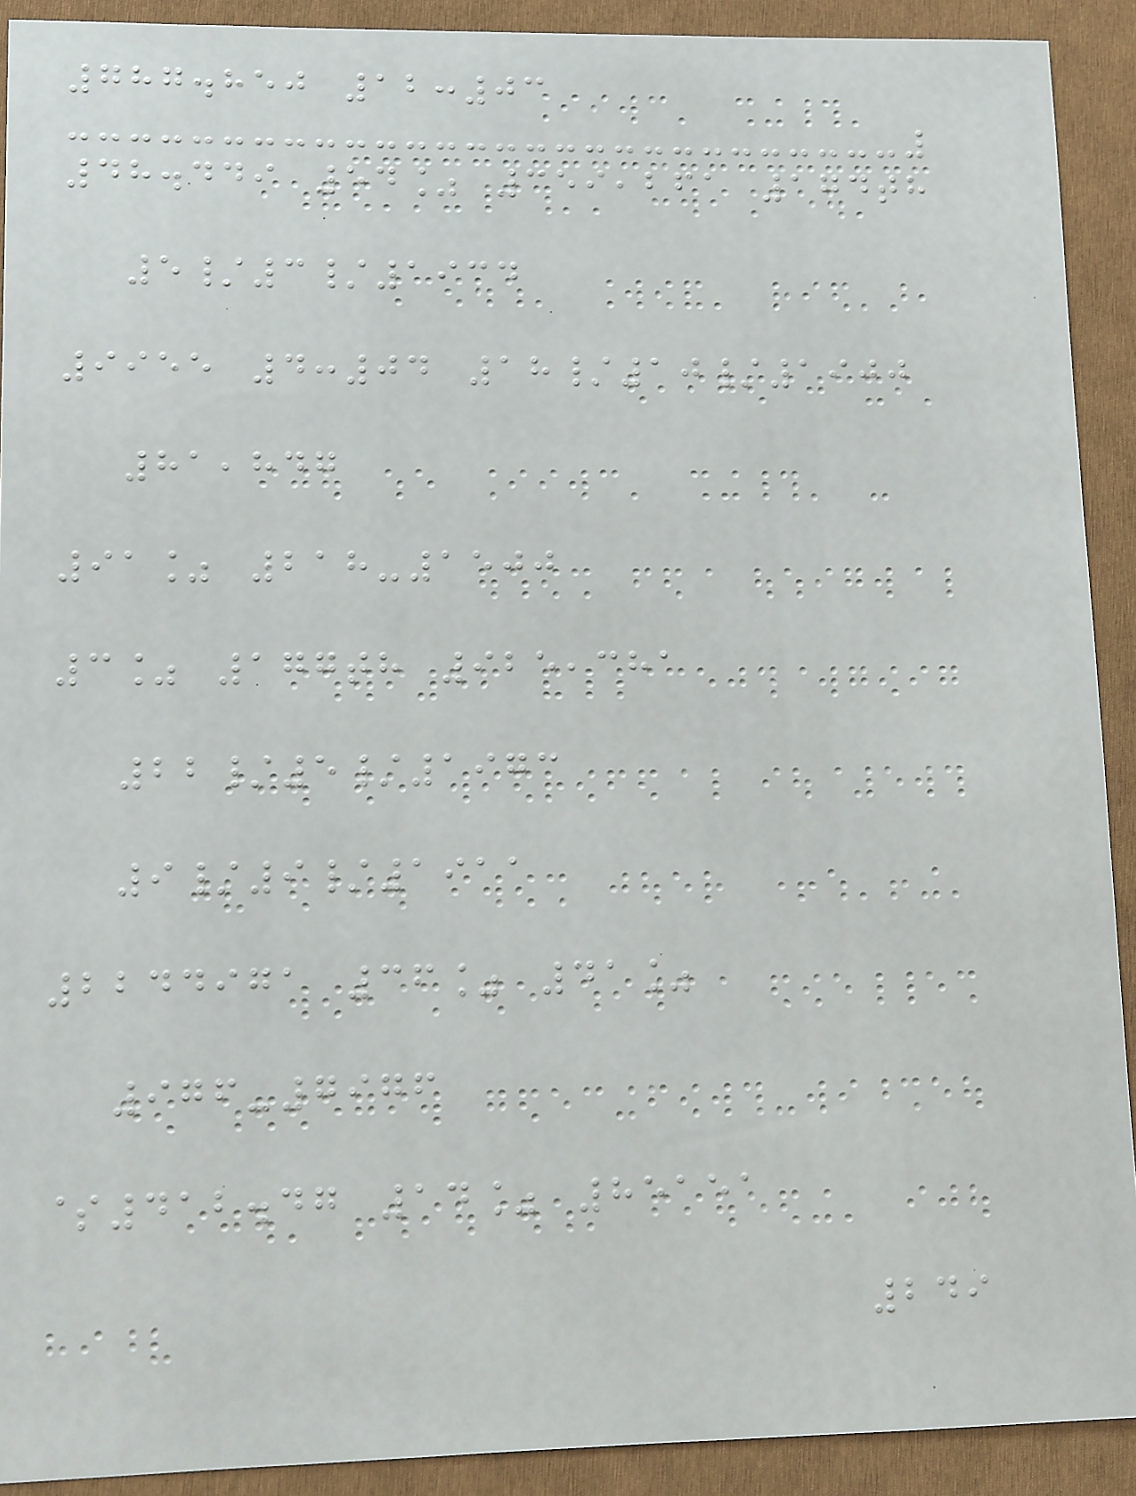787.850 12:03
48.449 54% 359,261 174th
5/3/1934
9955 4:04 18/10/1900
81,847
91% 218-1500
3% 177th 925,381
22/5/1973
9/9/1911
2244971 36% 41%
976-7976
$412.47 14% 85151
249
